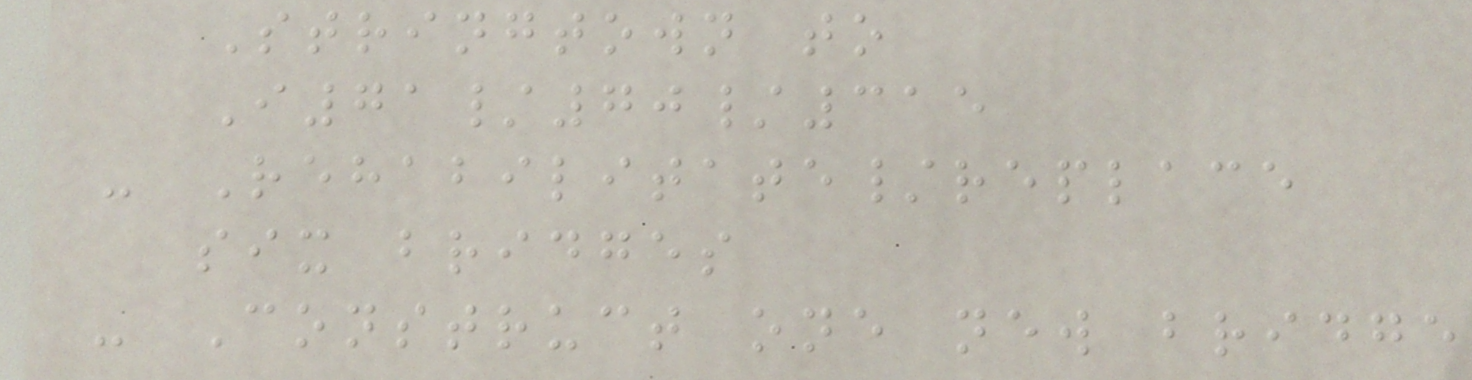Stringtown to
I71/70/315
- Rehabilitate/replace
six bridges
- Construct one new bridge
